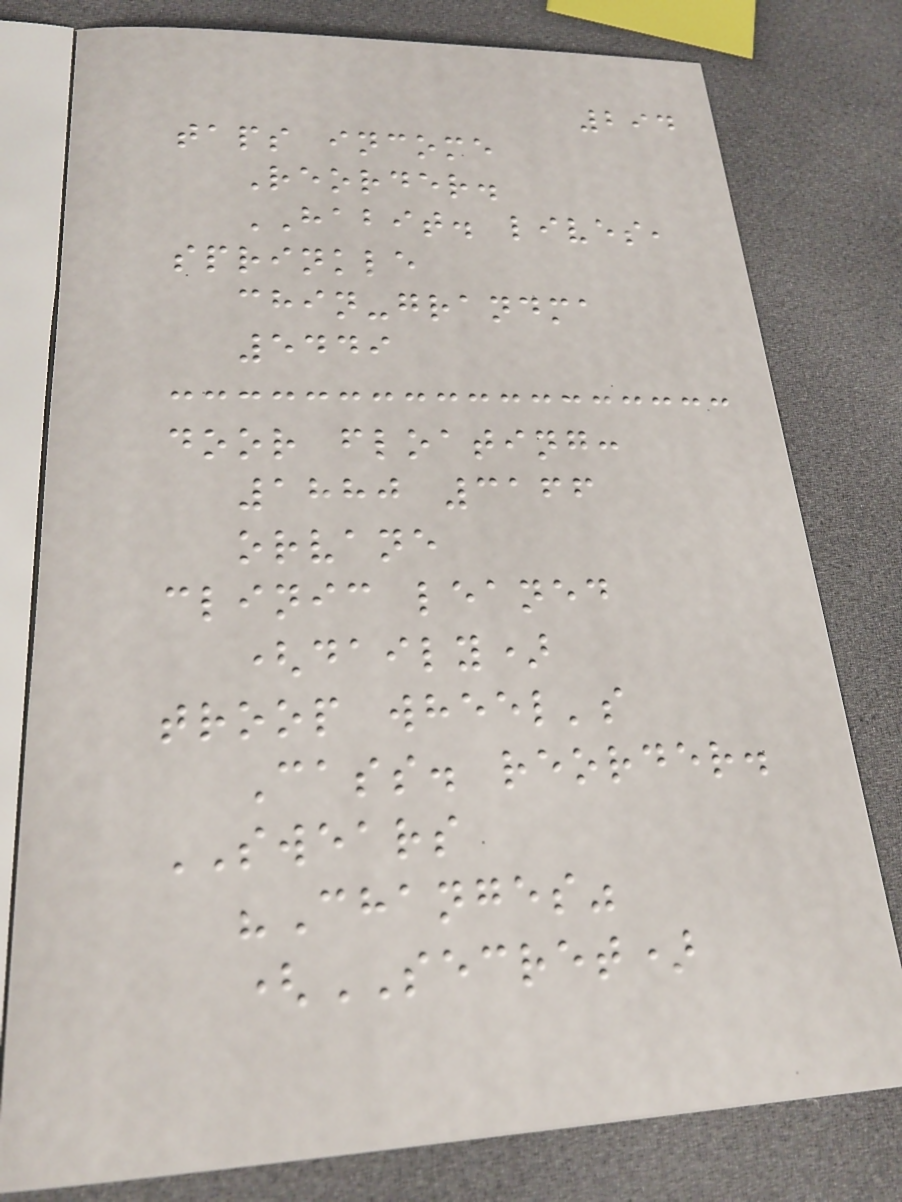294
taps income
Reorder.
HABIT. lives,
sprinkle
chin-grandma
5449
door floating:
1880 3166
orvane
clinic leaned
(daily)
troop wheel's
Cass. reorder.
SWEARS
"Changes"
(SECRET)
